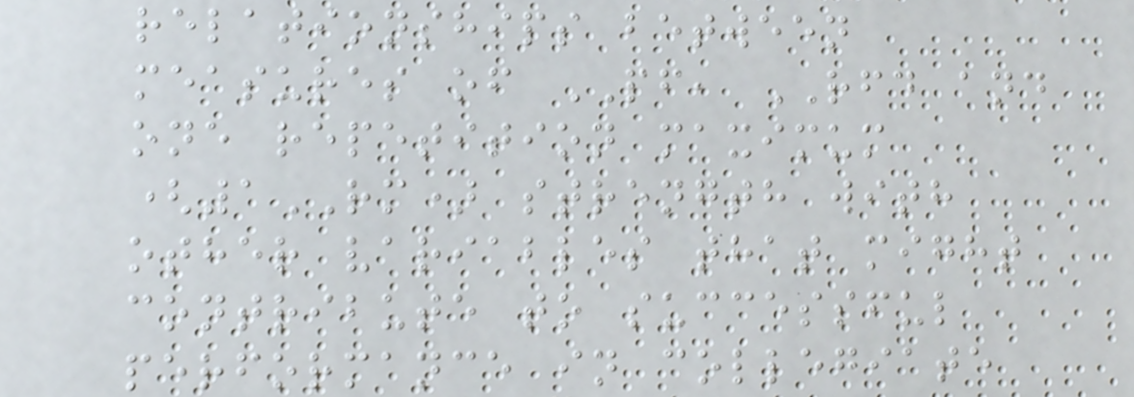relationships between
measures of PF, RFD and
one repetition maximum
(1RM) strength with
other variables that might
contribute to successful
performance in collegiate
